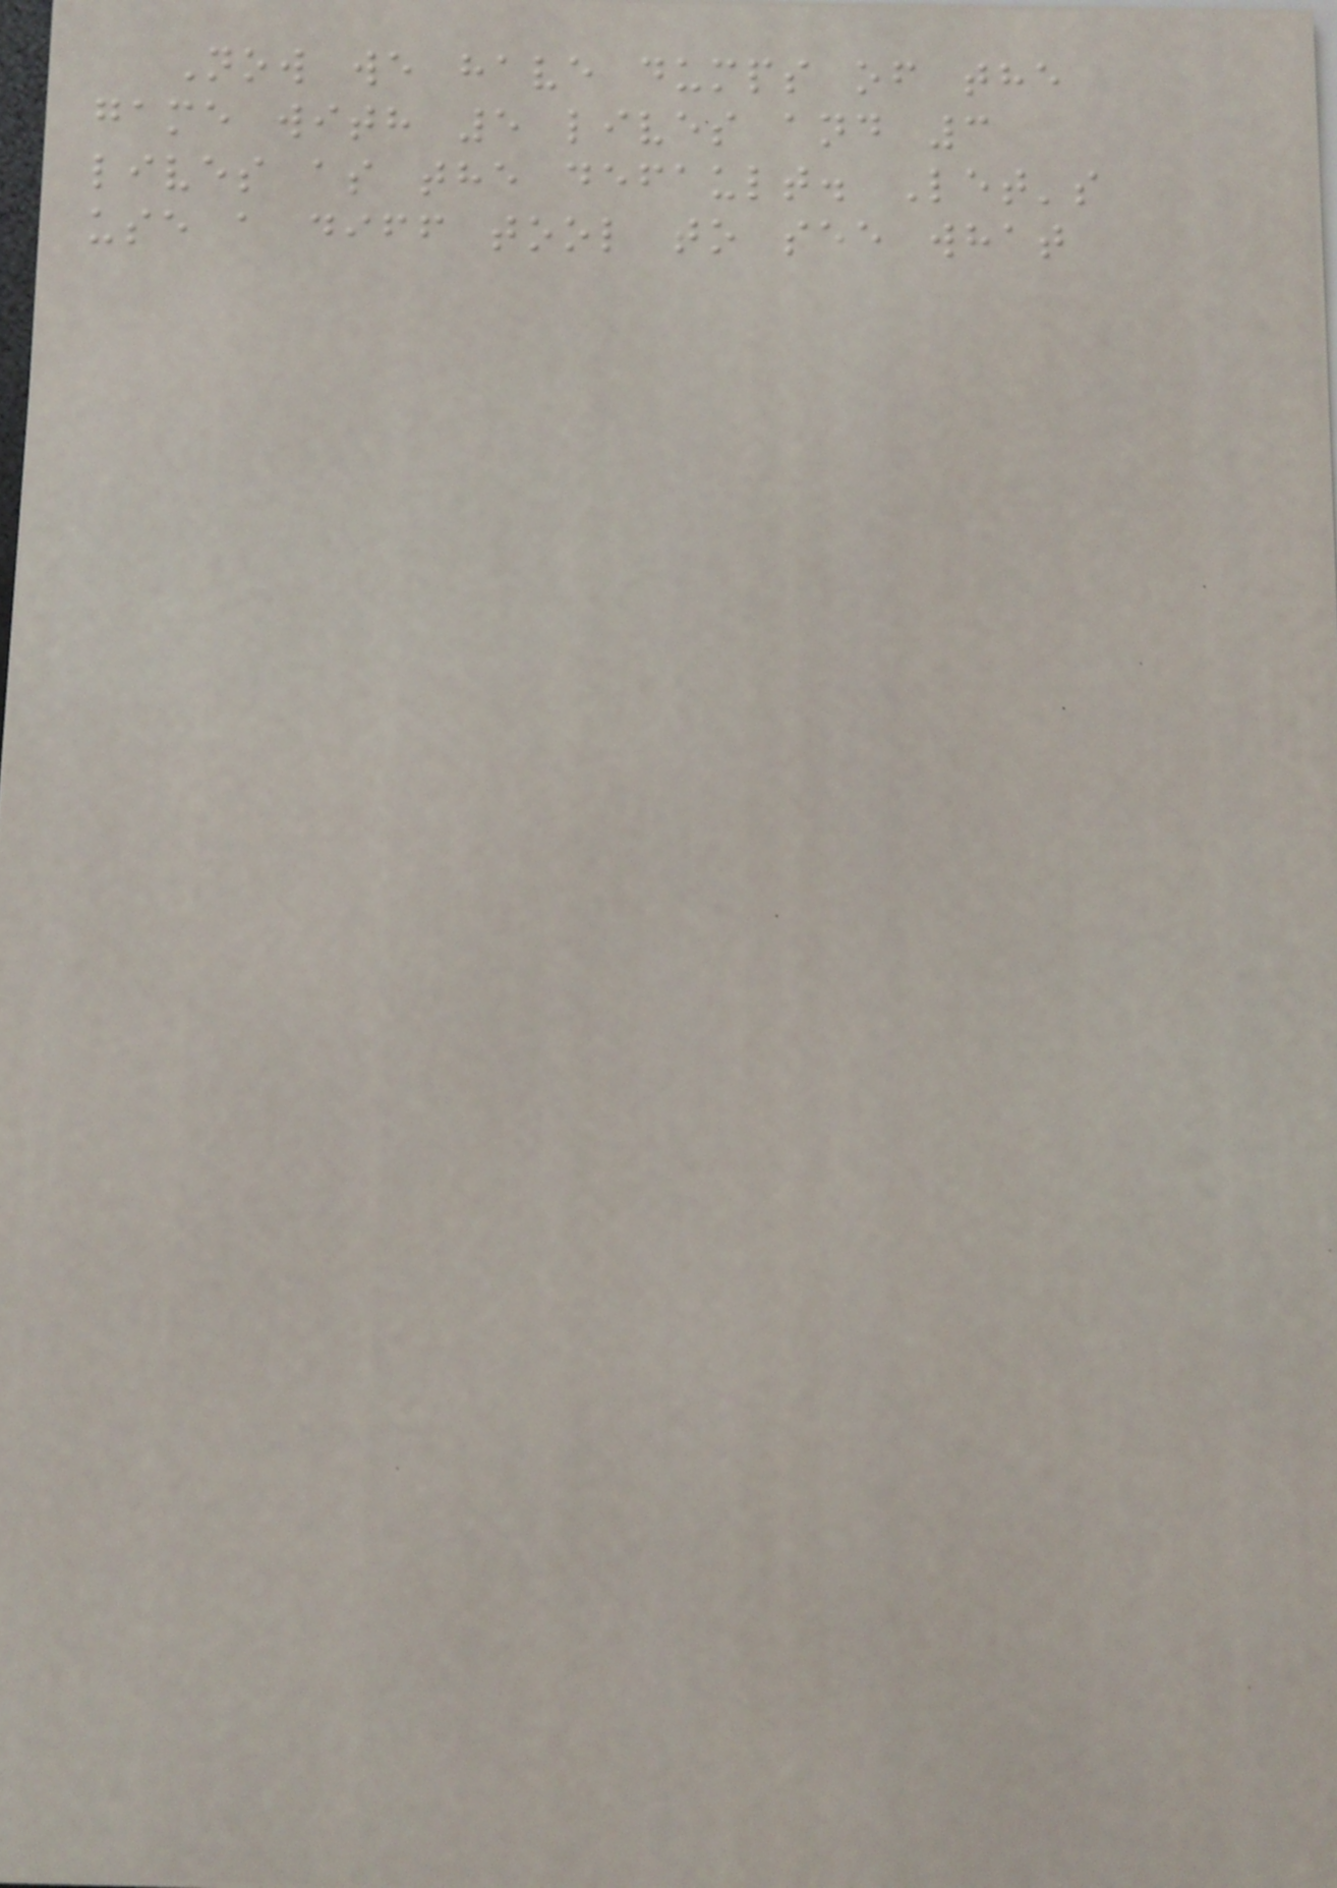Now we have dumps of the
game with 5 lives and 3
lives as the default. Let's
use a diff tool to see what
